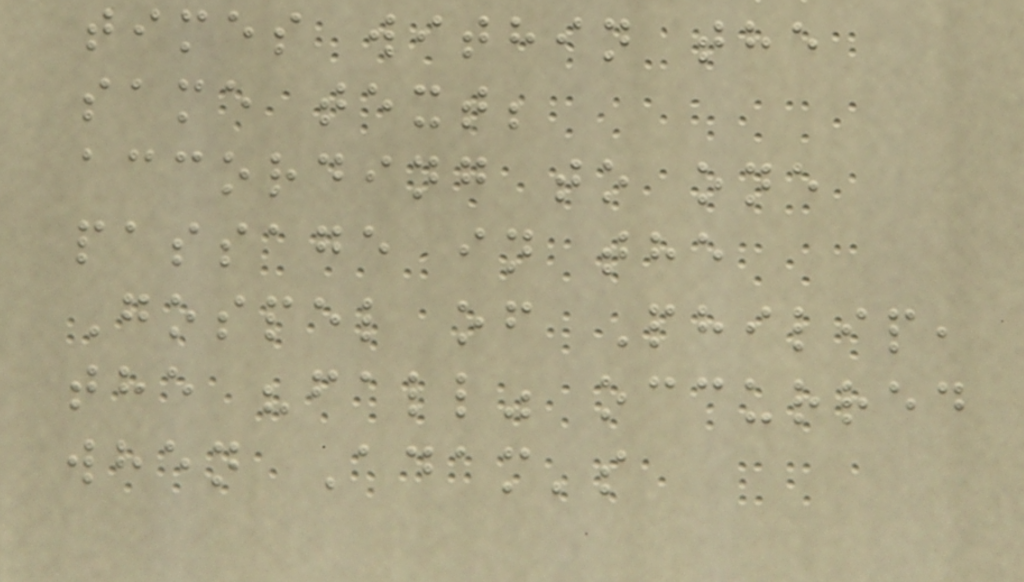times within the
same text;
according to one
passage in the
Gospel of Philip,
the "fall" occurred
when Adam's
